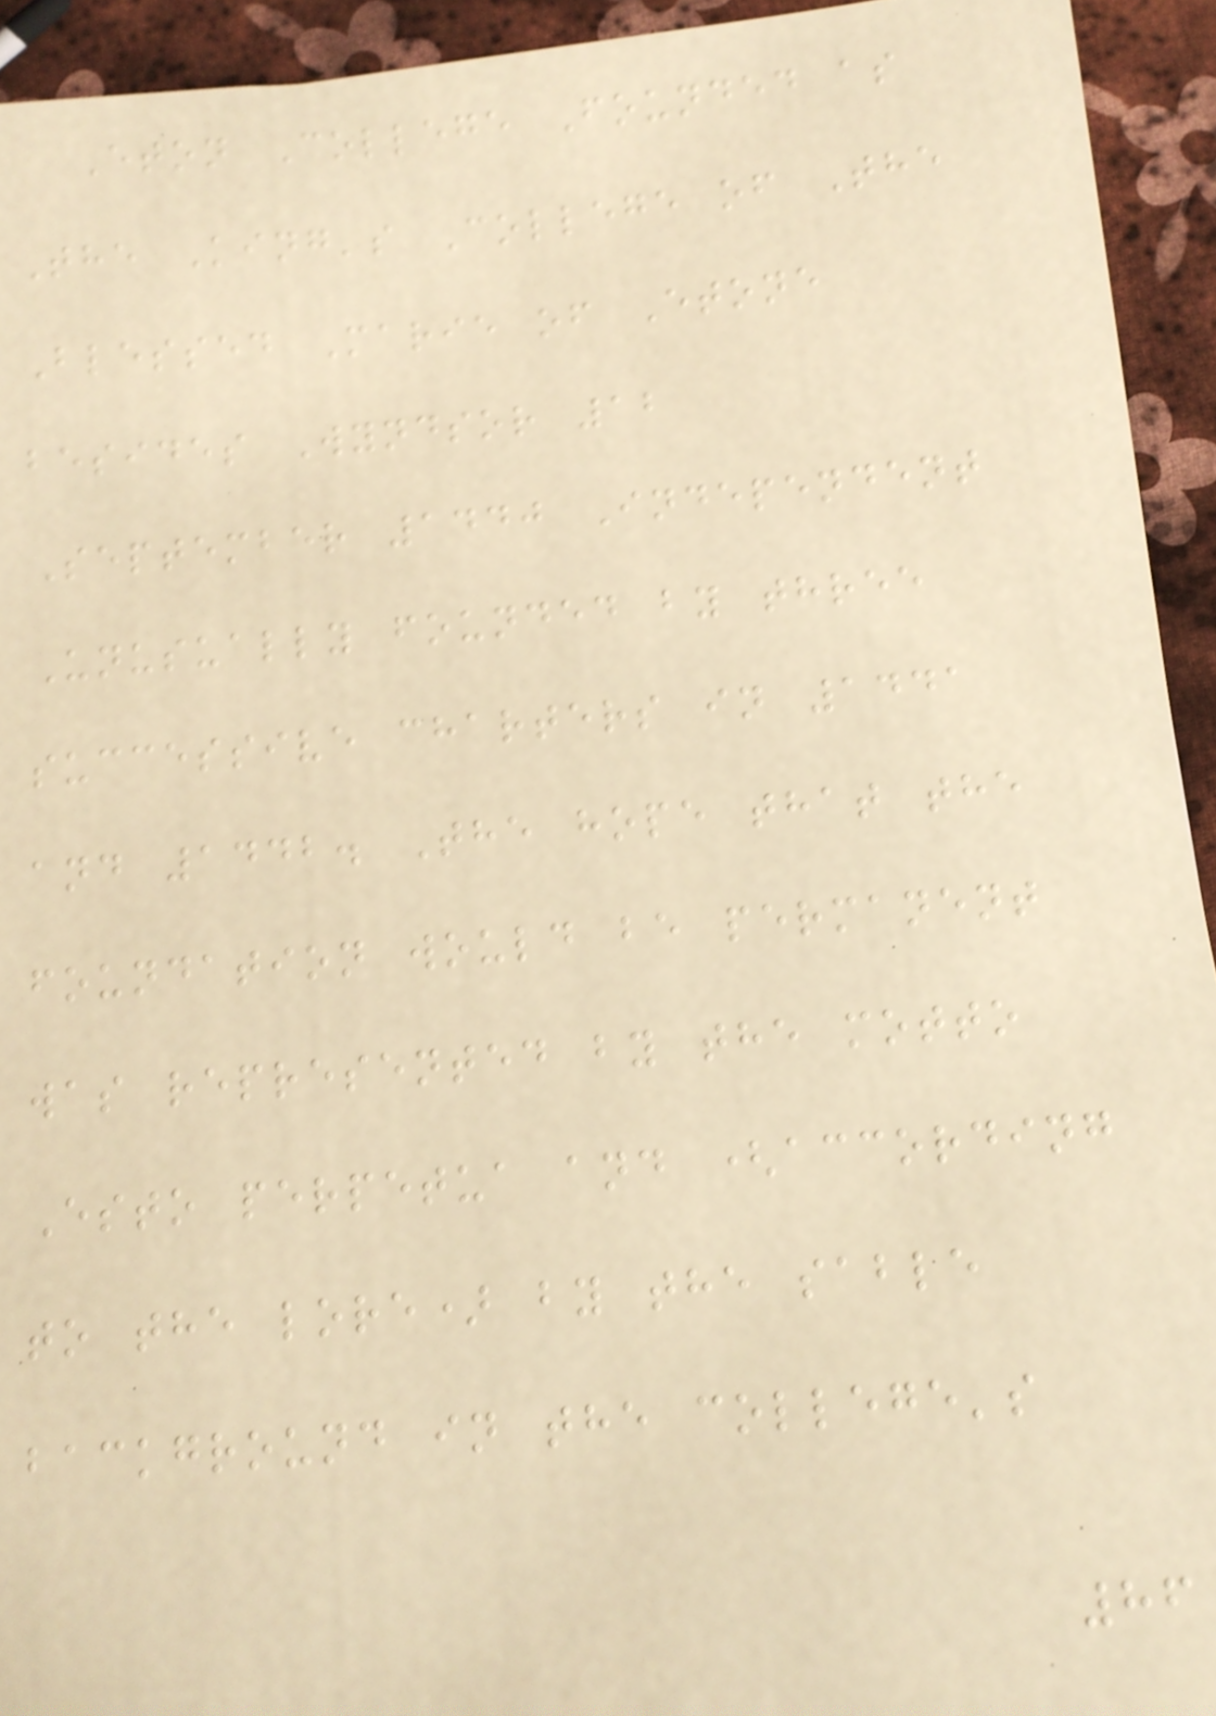Eton College Founded as
The King's College of The
Blessed Marie of Etone
besides Wyndsor 12
September 1440 Independent
Unusually founded by three
successive charters in 1441
and 1442. The hope that the
foundation would be permanent
was represented by the motto
Esto perpetua and (according
to the lore) by the sable
background in the college's
86
